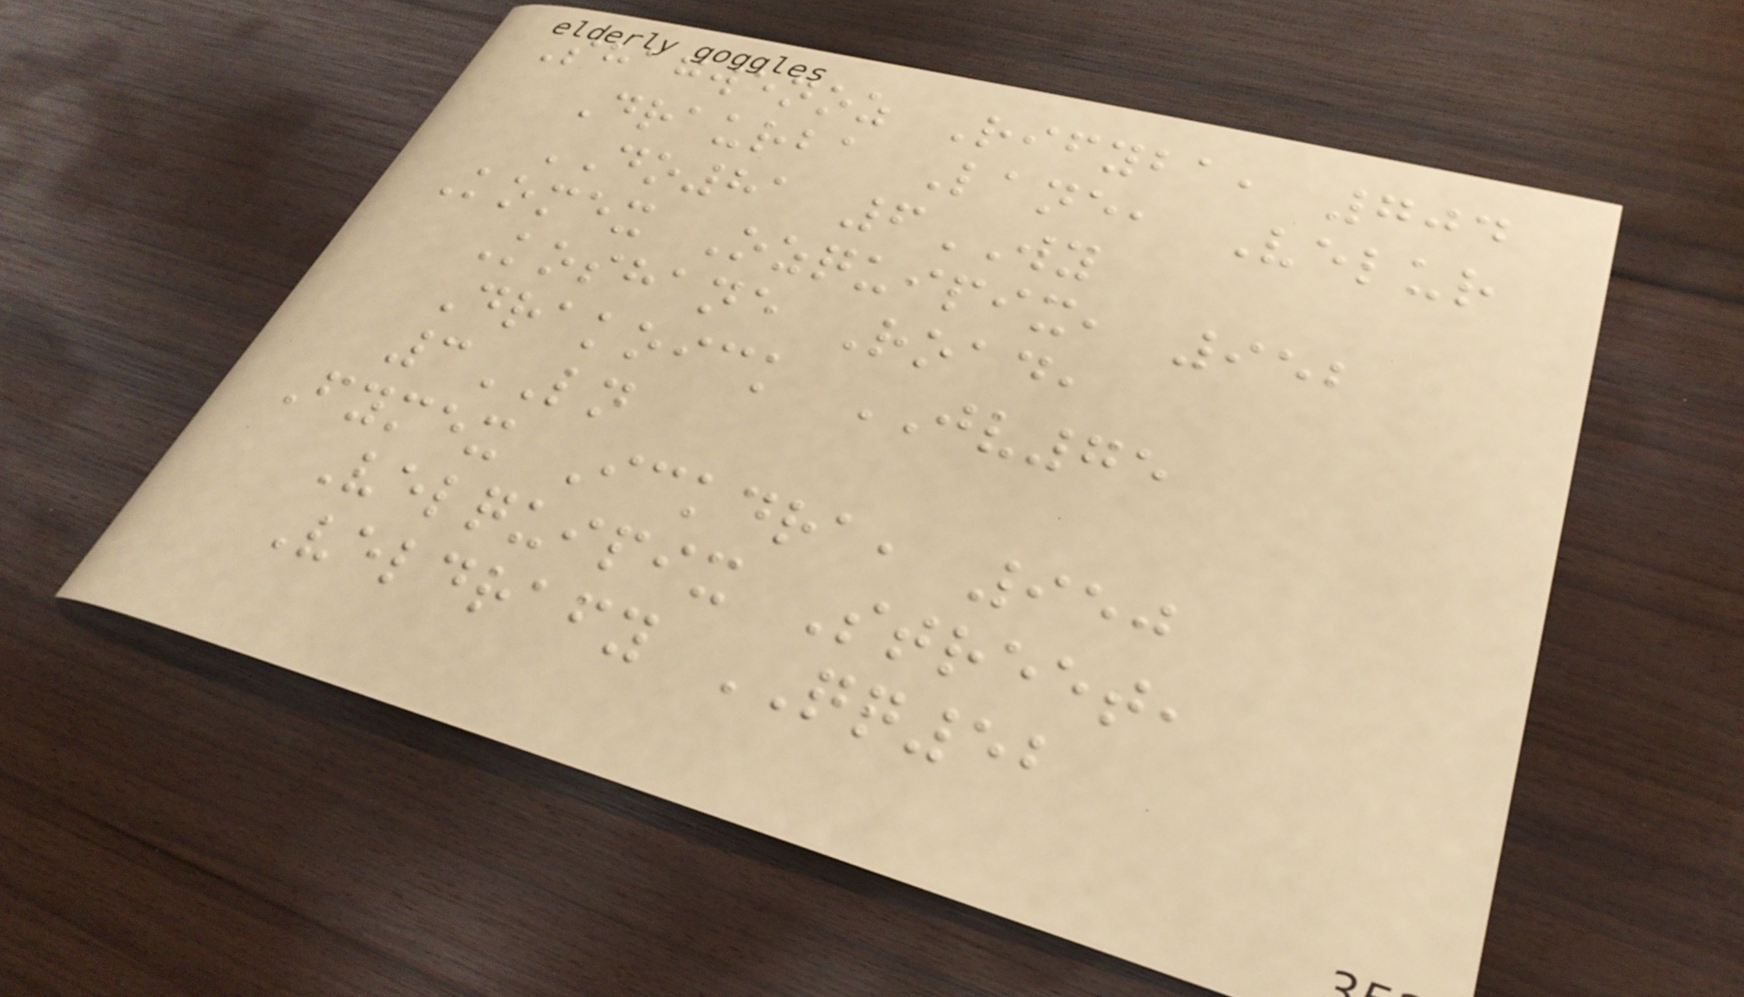Shagwenoz Rifyba, 704
Draurba Lane, Velur
DO81 6WY
Komex Ozquipix, 952
Koshane Road,
Drakoick JV75
3LN
Fymex Ickdra, 950
Velquipix Street,
Veldrafy QQ52
